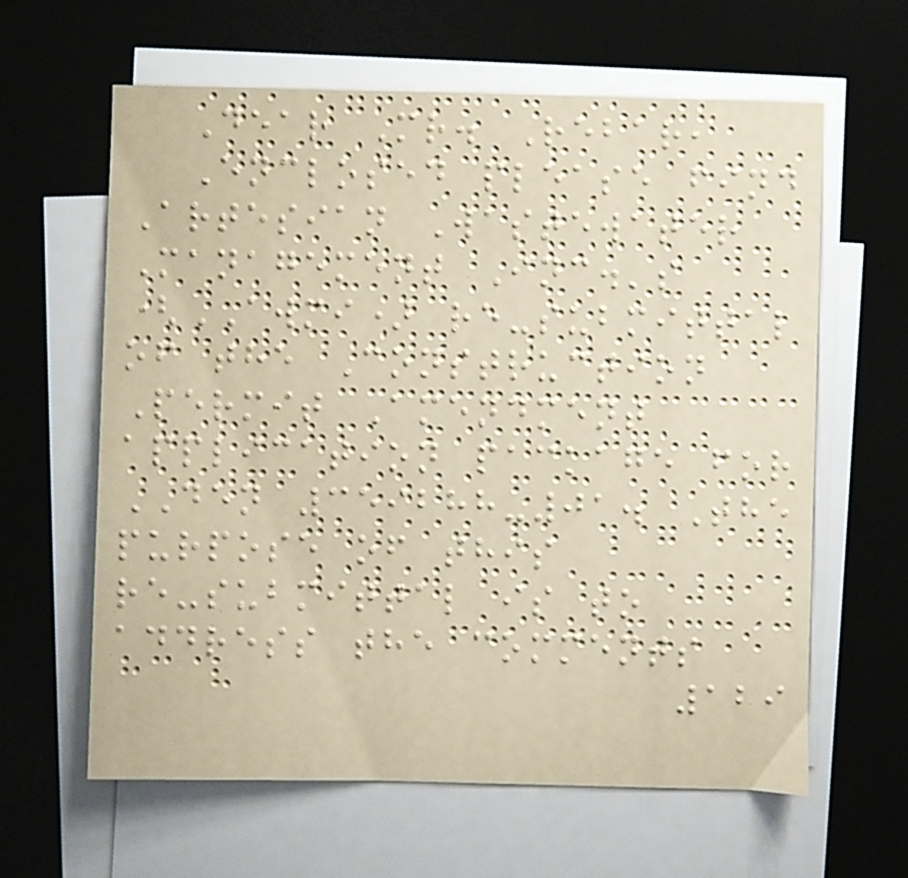Dear Mr. Rebar,
Enclosed please find
Artesian Wastewater
Management Inc.'s
(AWMI) re-submittal
of the Construction
Permit Amendment
application package for
DEN 359288-01. The
purpose of this
re-submittal is to
address the comments
129
